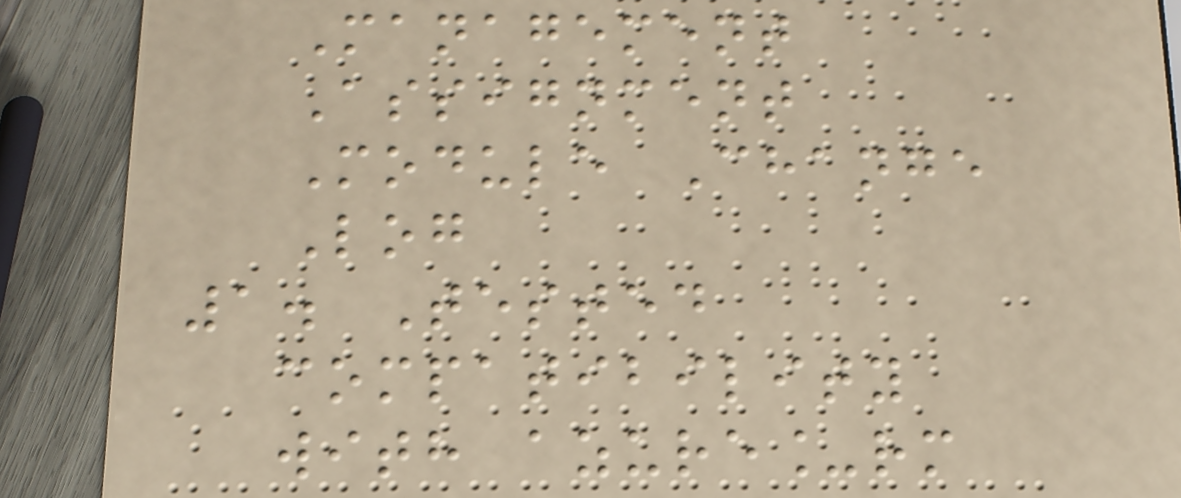Management
Assignment
Module Change
Log
1. Tested
compatibility
with azure_rm
